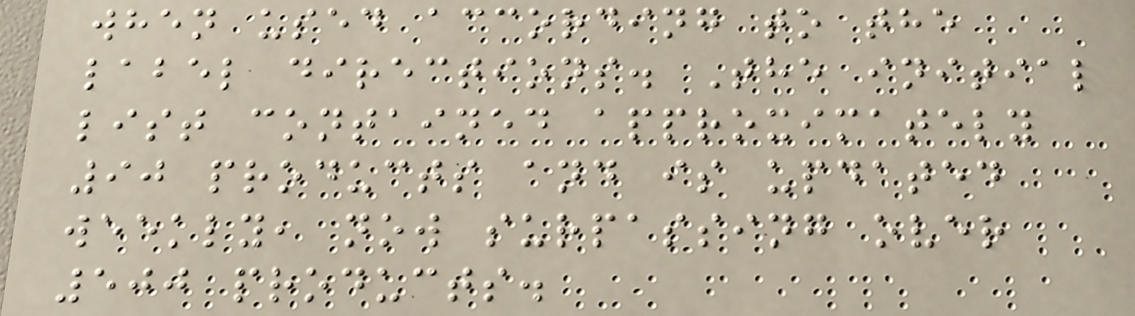when used according to the
label directions. The initial
list contained approximately
90 products and is updated
weekly, now surpassing over
500 products.
